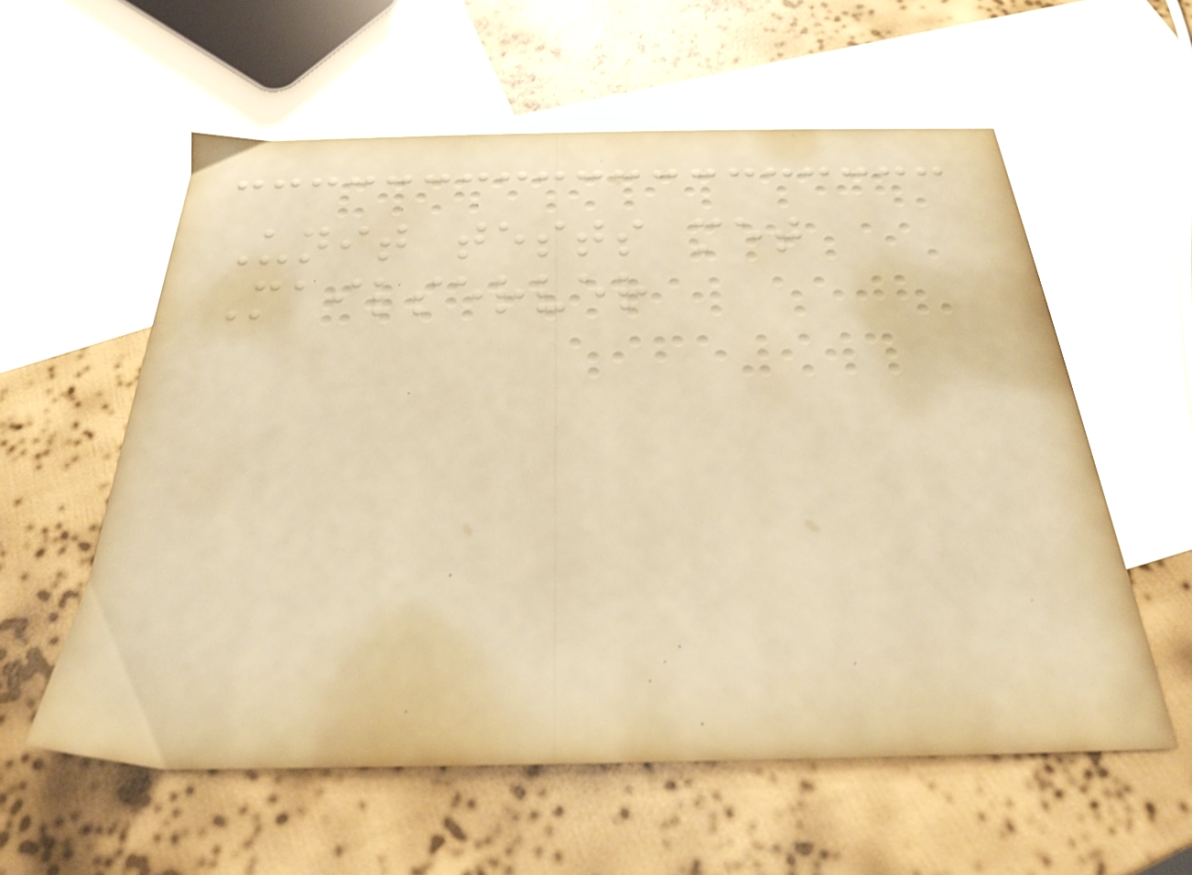Unit tests met
Mailserver
